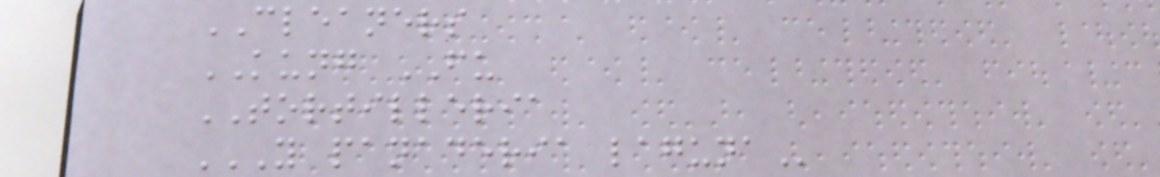CLEANERS
KUNG FU
TORTILLERIA
Y PANADERIA LAGUNA
